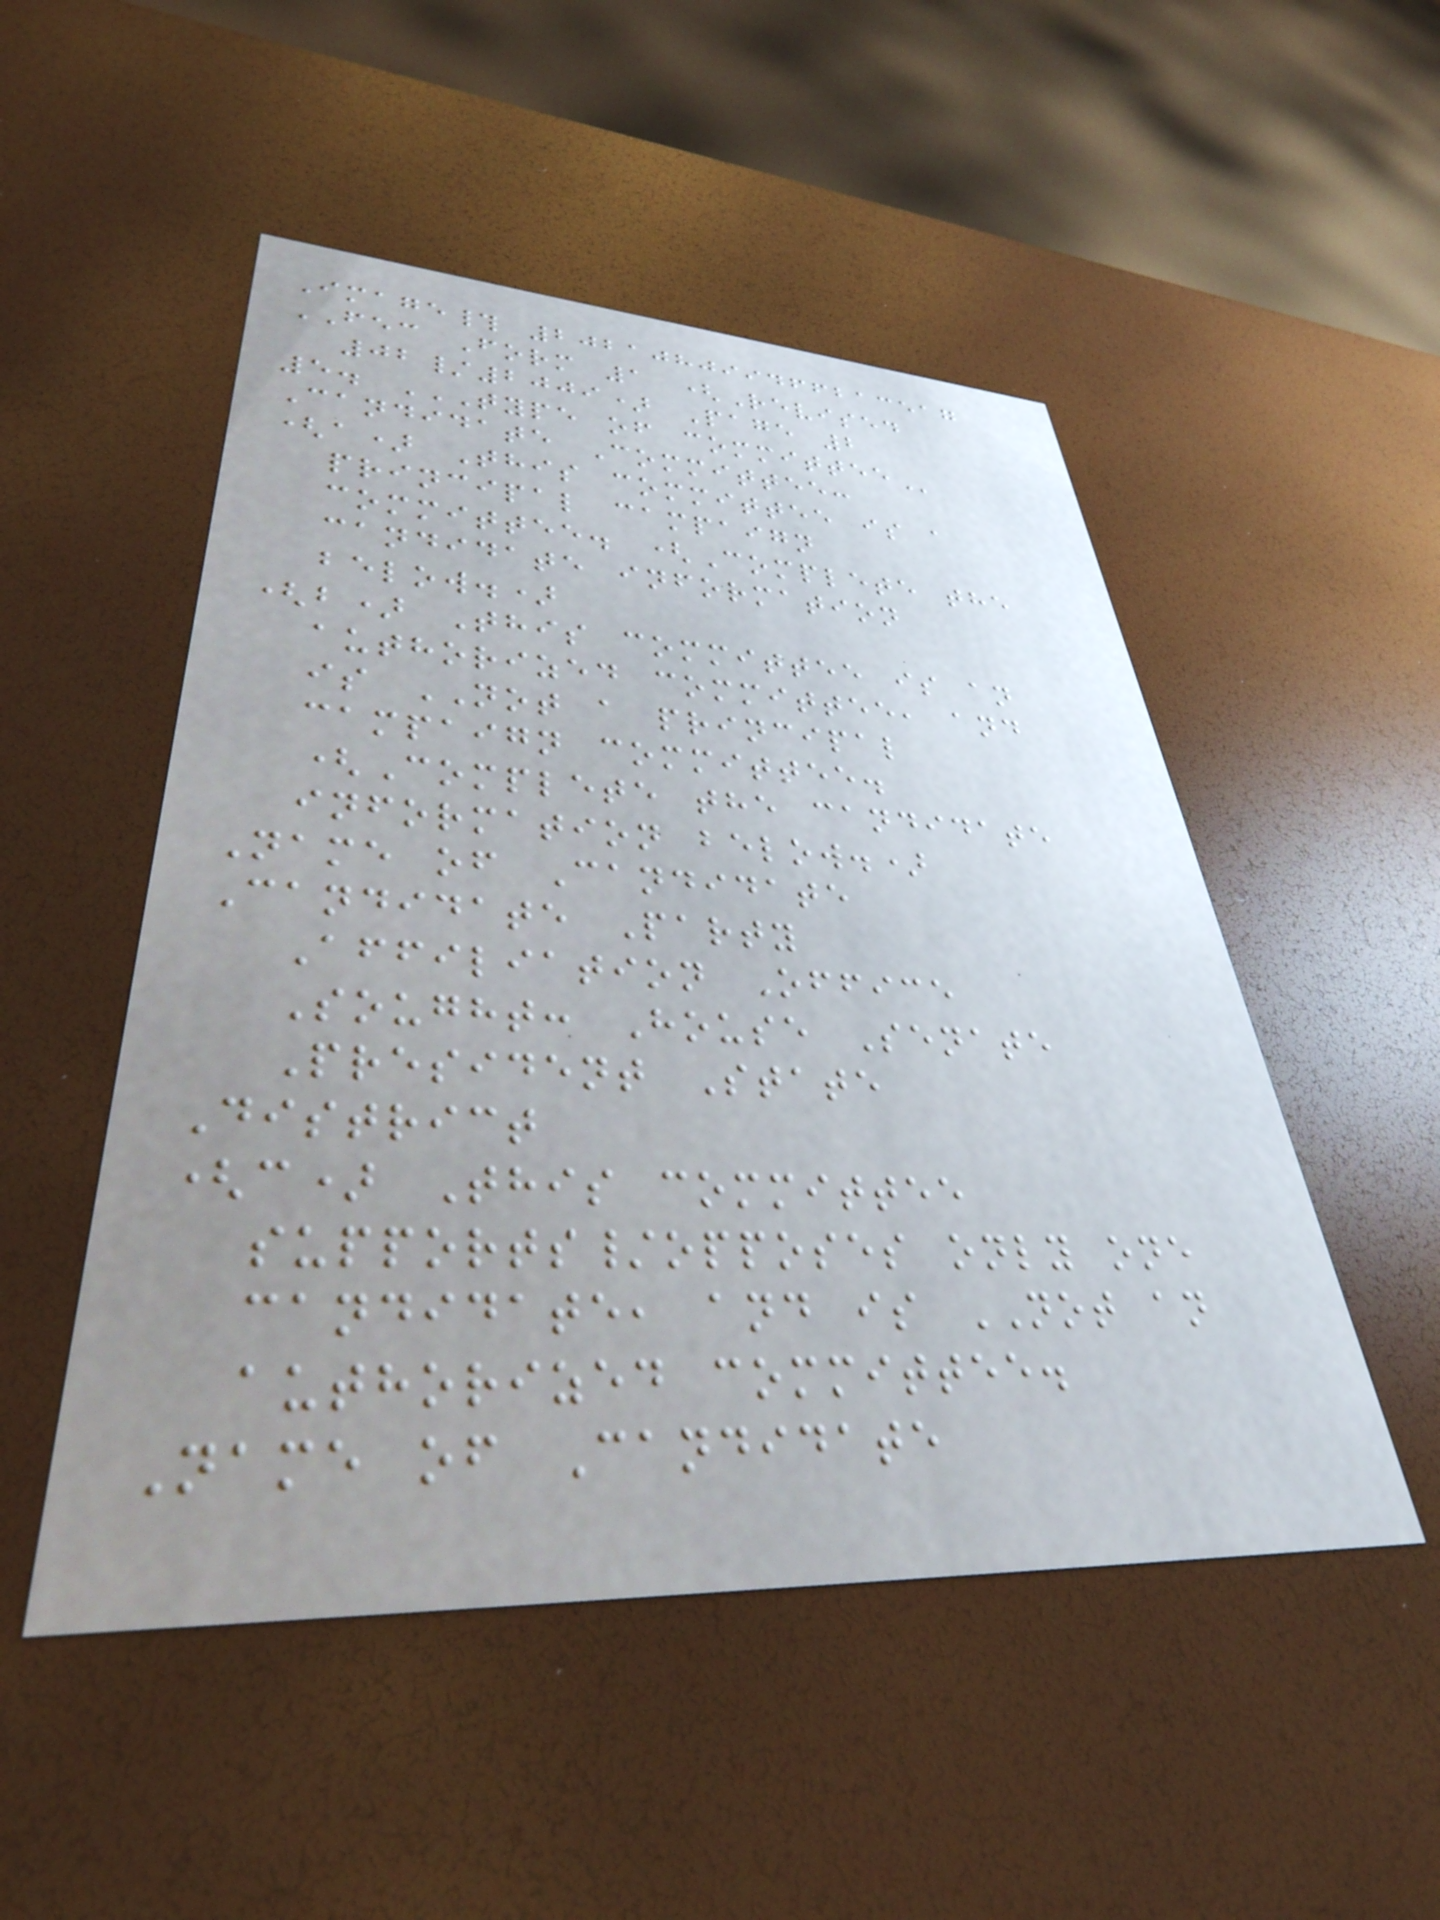Image# 202108099466213517
FEC Form 1 (Revised
02/2009) Page 2
5. TYPE OF COMMITTEE
Candidate Committee:
(a) This committee is a
principal campaign
committee. (Complete the
candidate information
below.)
(b) This committee is an
authorized committee, and
is NOT a principal
campaign committee.
(Complete the candidate
information below.)
Name of Candidate
Candidate Party
Affiliation Office
Sought: House Senate
President State
District
(c) This committee
supports/opposes only one
candidate, and is NOT an
authorized committee.
Name of Candidate
